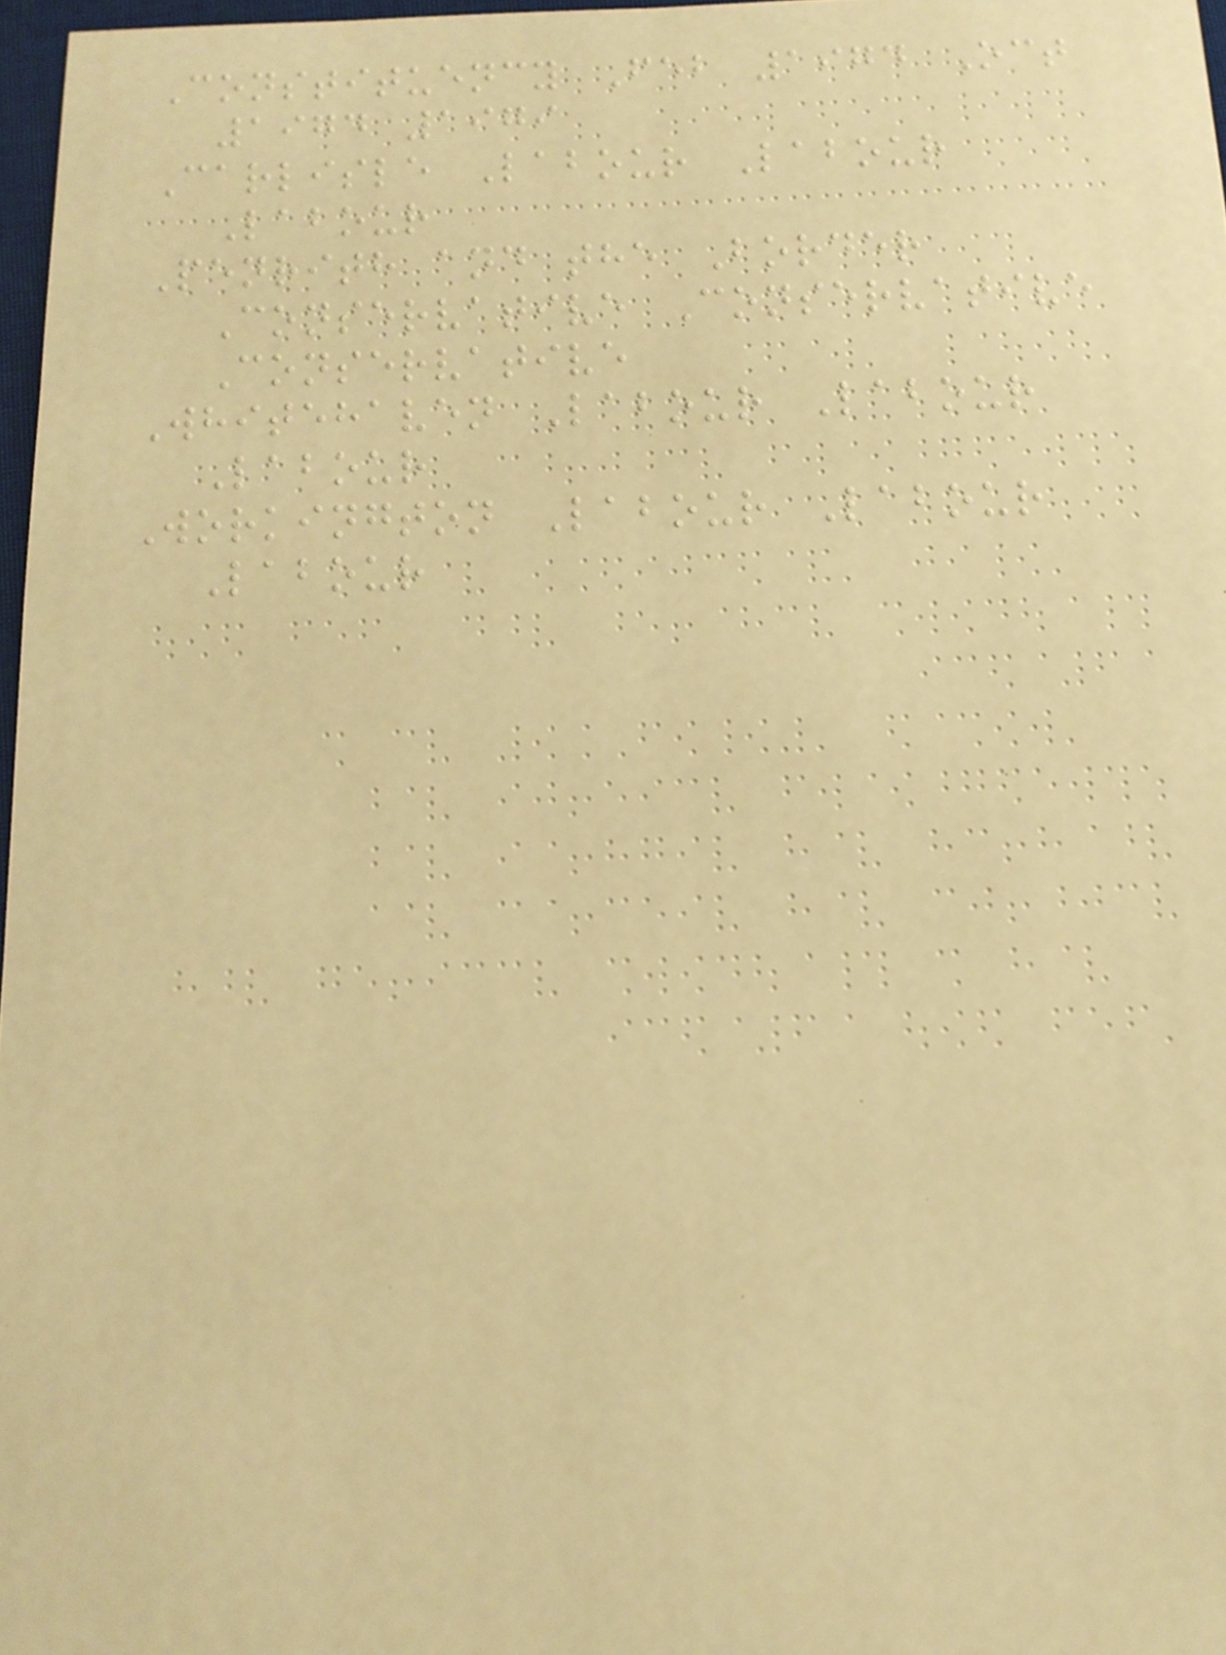Constituency Feb 1974 Oct
1974 1979
Carlisle Labour Labour
Labour
Penrith and the Border
Conservative Conservative
Conservative
Whitehaven Labour Labour
Labour
Workington Labour Labour
Labour
